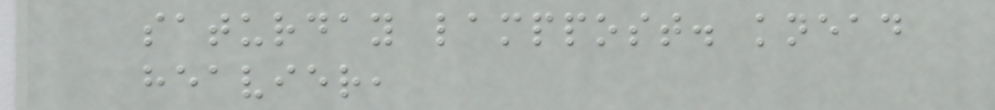saturday lamppost. knead
heavier,
